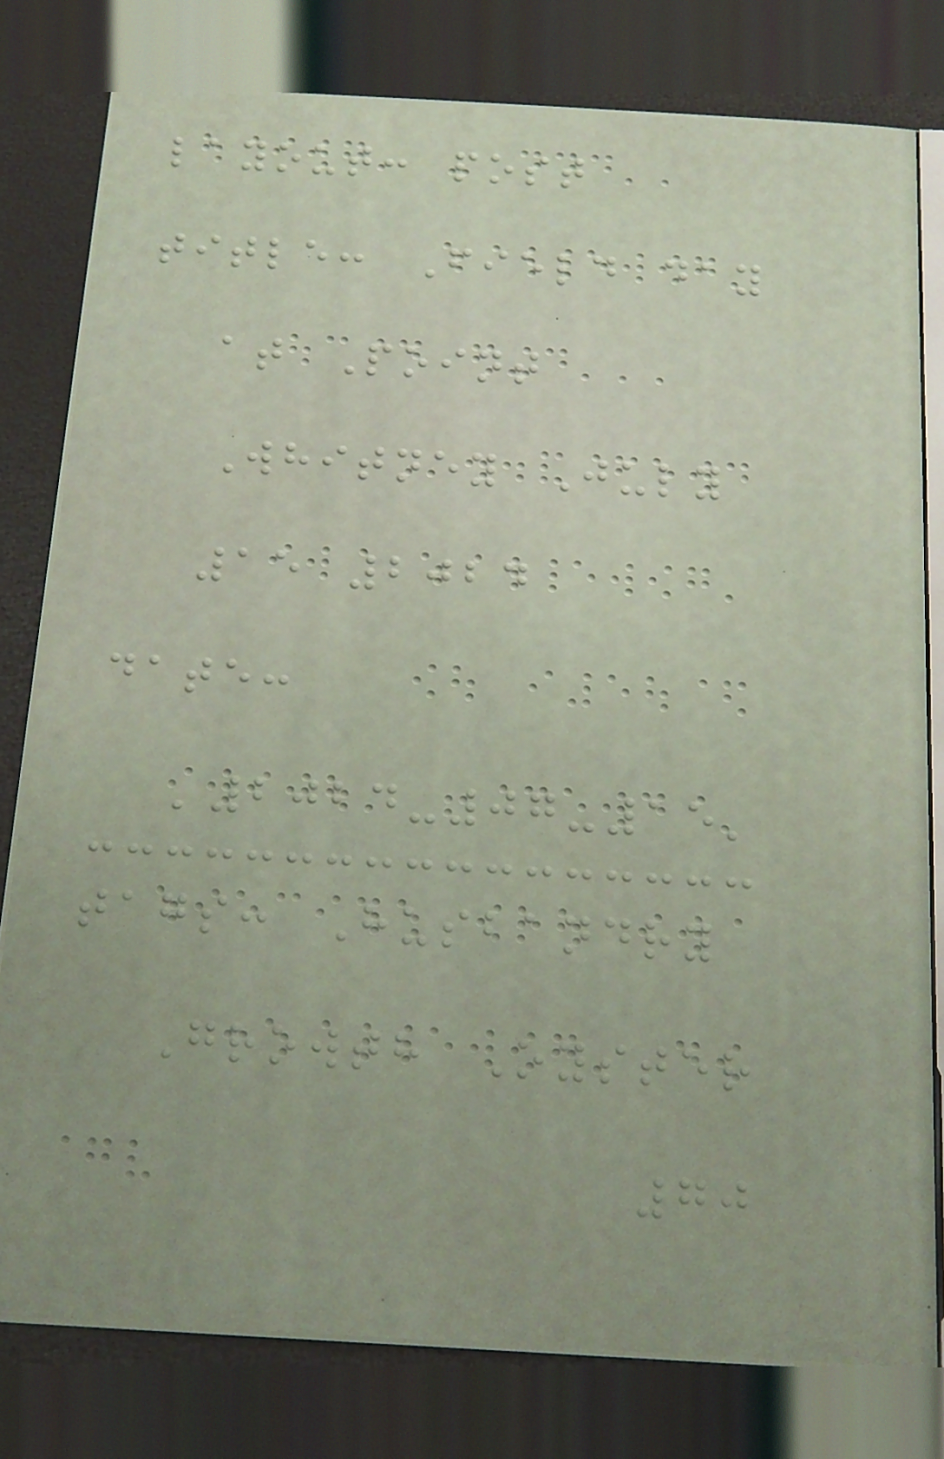layout: post
title: Field day
at Point
Whitney July
15 2024
date:
'2024-07-15'
tags: Husbandry
Growth Oyster
70
